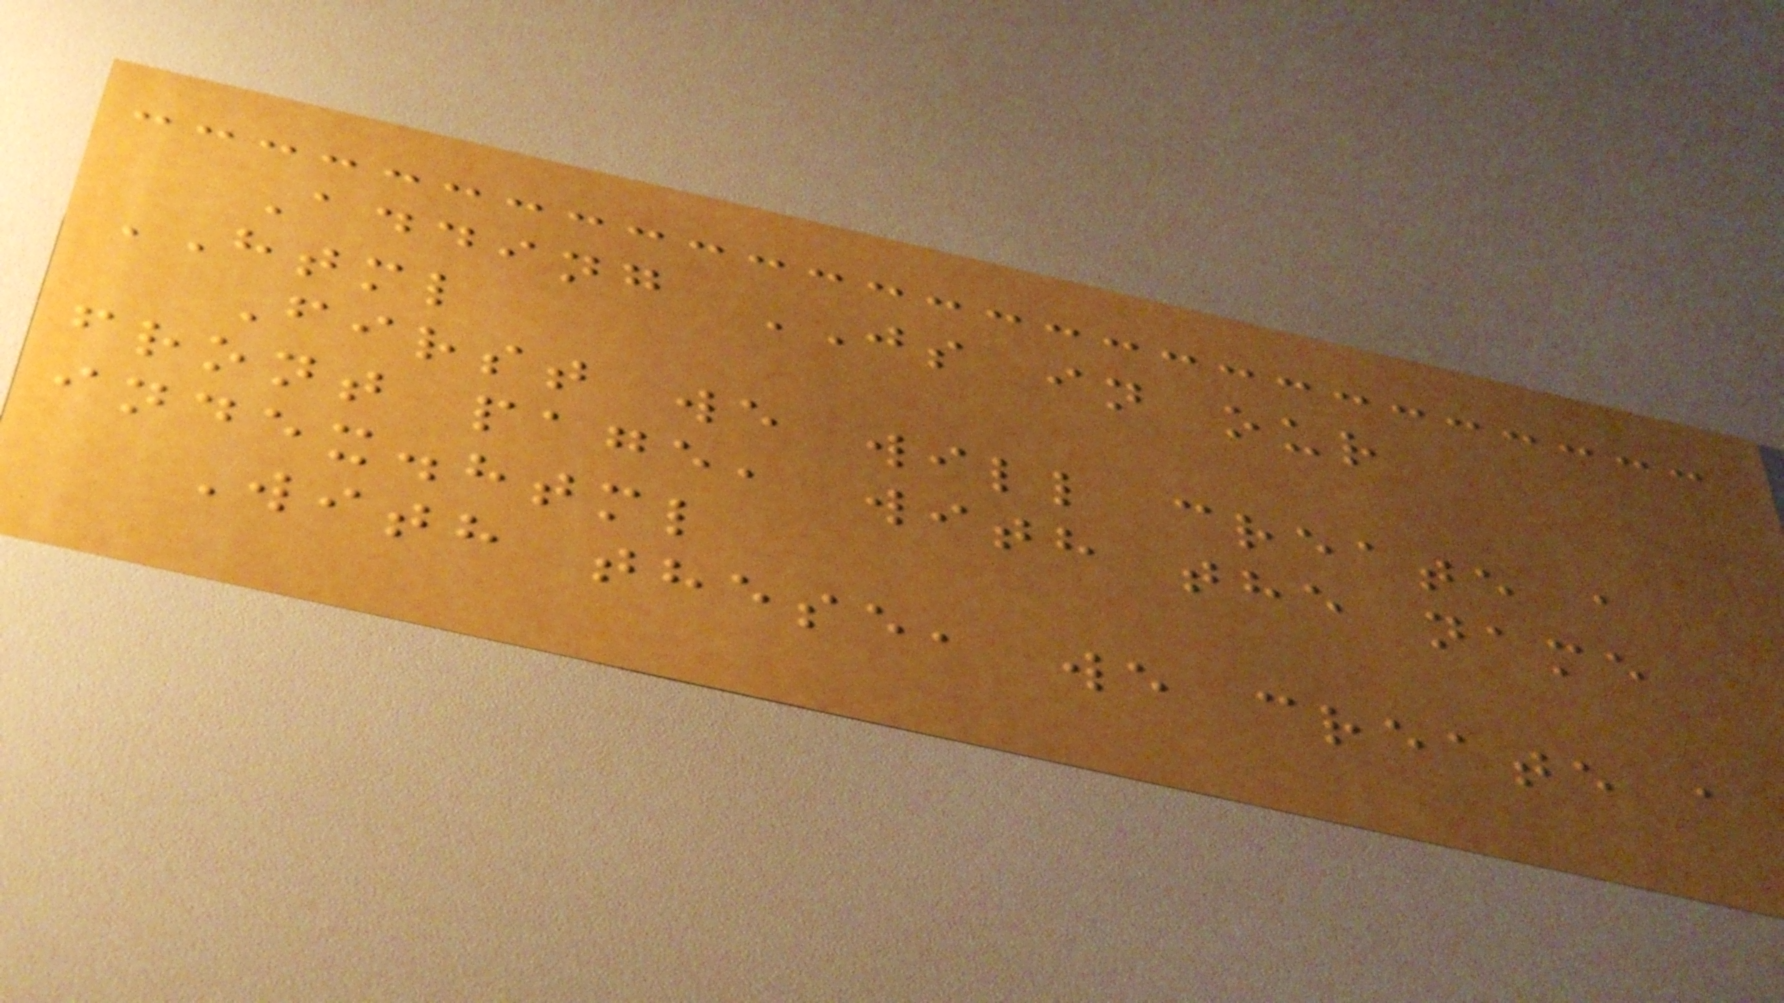Adding JS in our
HTML
First we will create a
front page, with the name
index.html
With these, we create a
